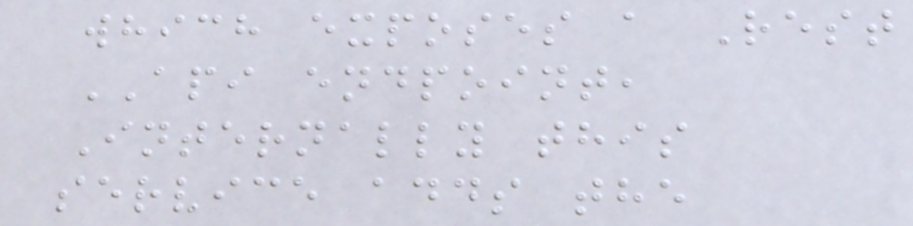which exposes a Rest
API endpoint,
Internally this
service adds the
